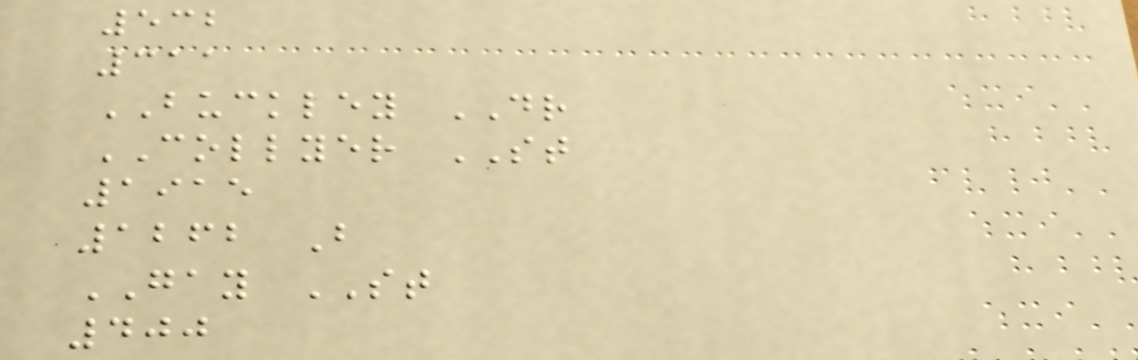532
311
BUCKLEY DR
COLLYER ST
1915
1262 B
GAY ST
400
